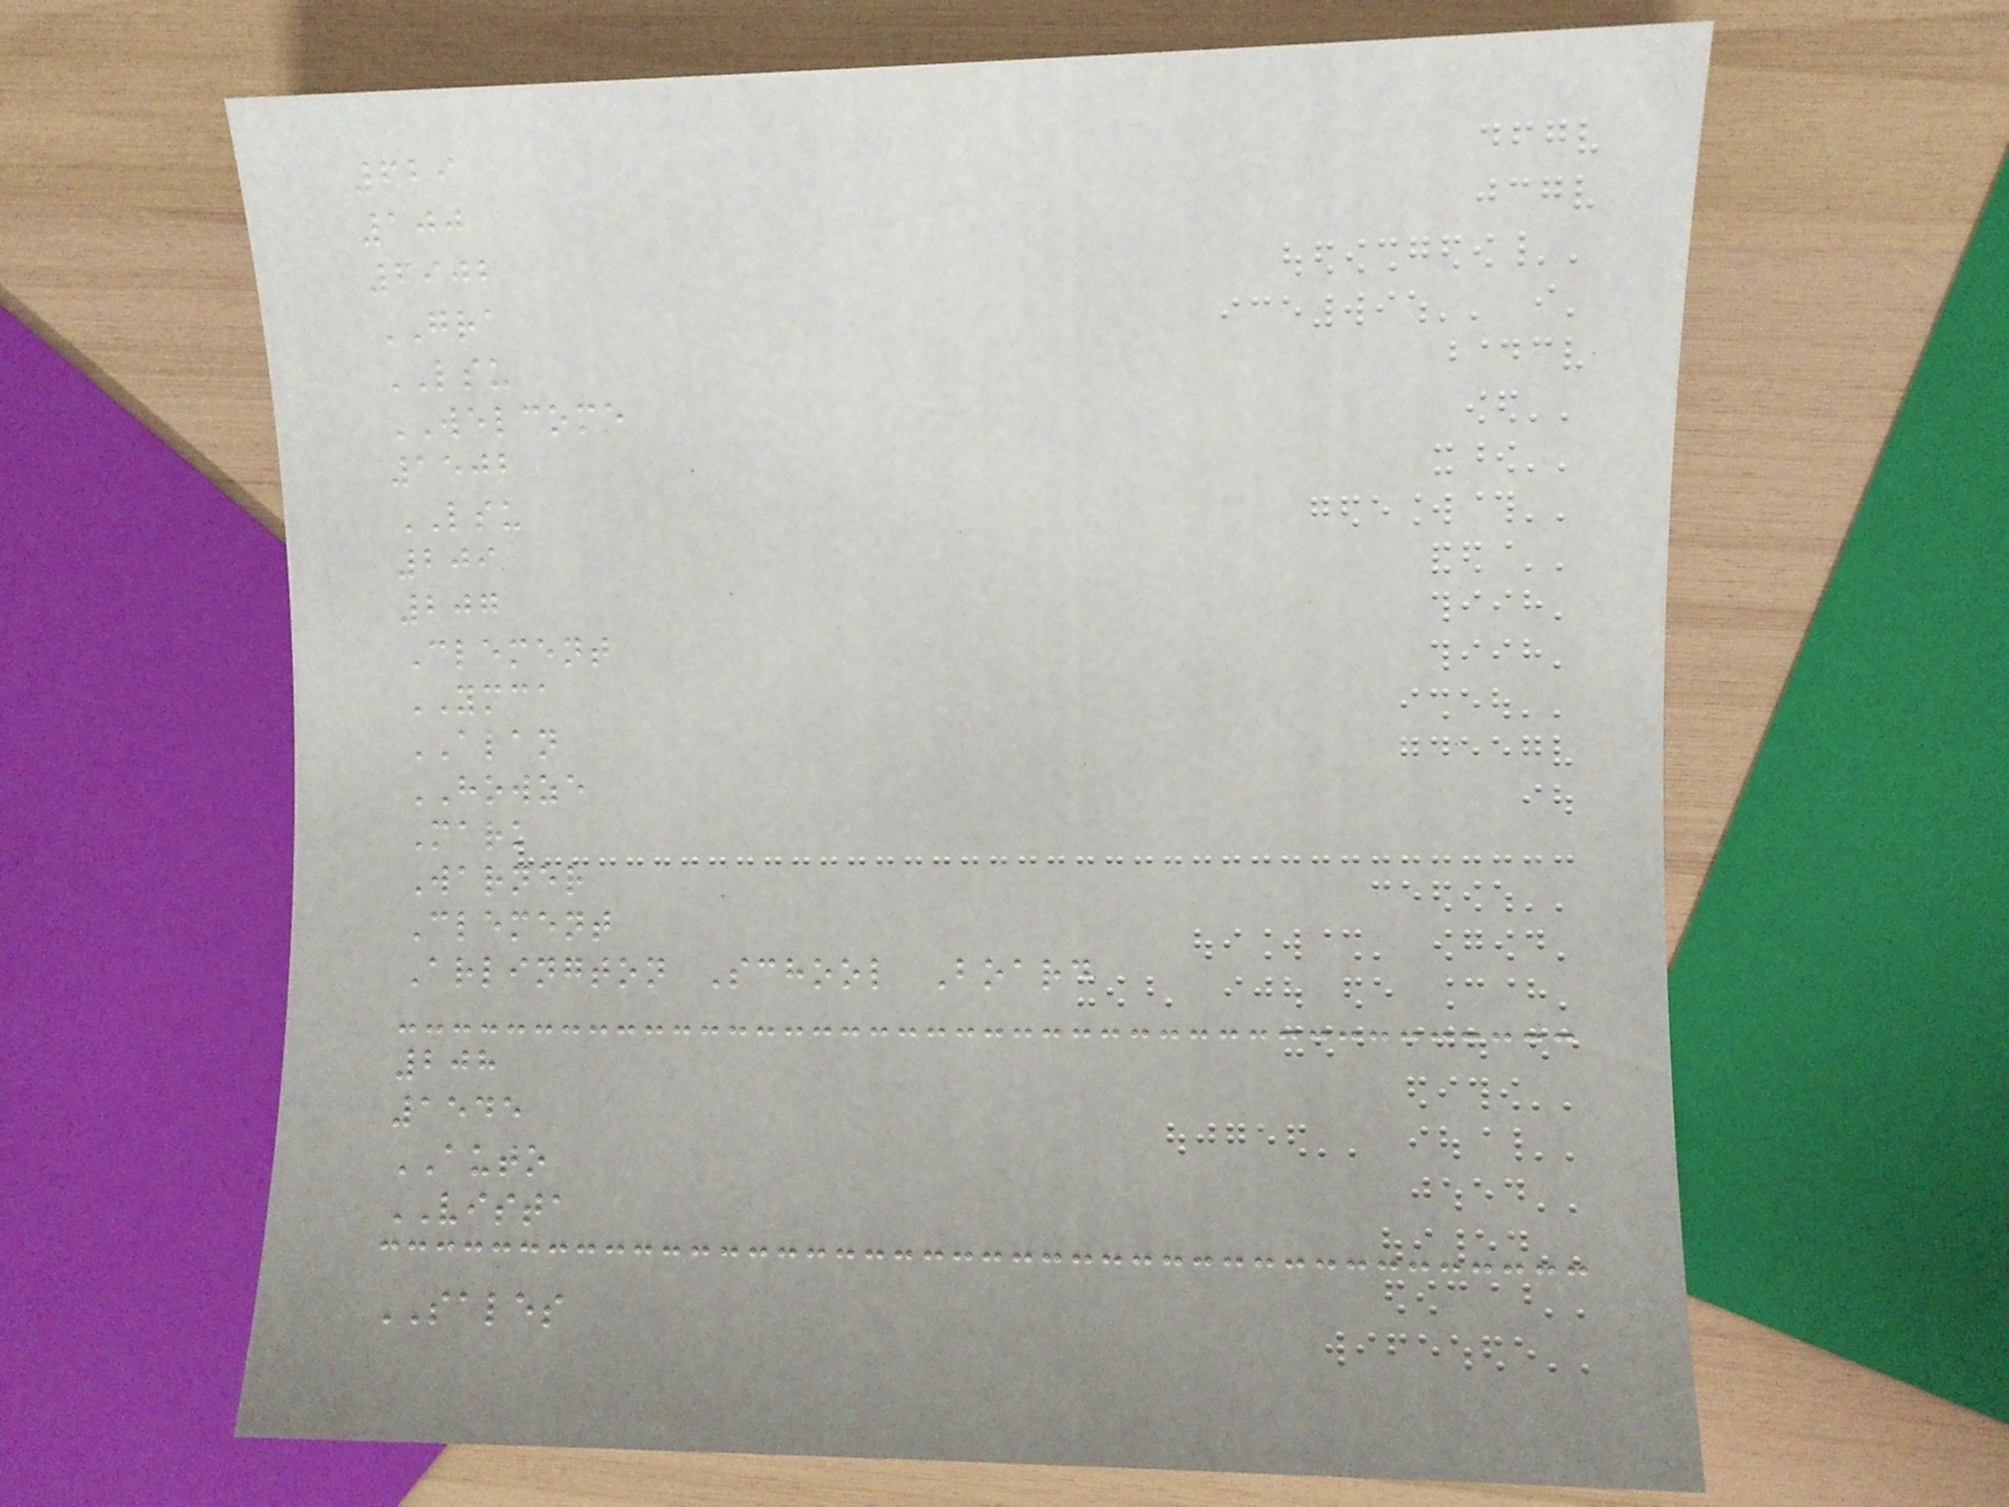629
100
6902
GRA
LSU
WELCOME
1502
LSU
209
207
Clement
YMCA
ALAN
HOWZE
Mark
Warner
Clement
Arlington School Board
208
1545
AUTO
VISTA
SALES
